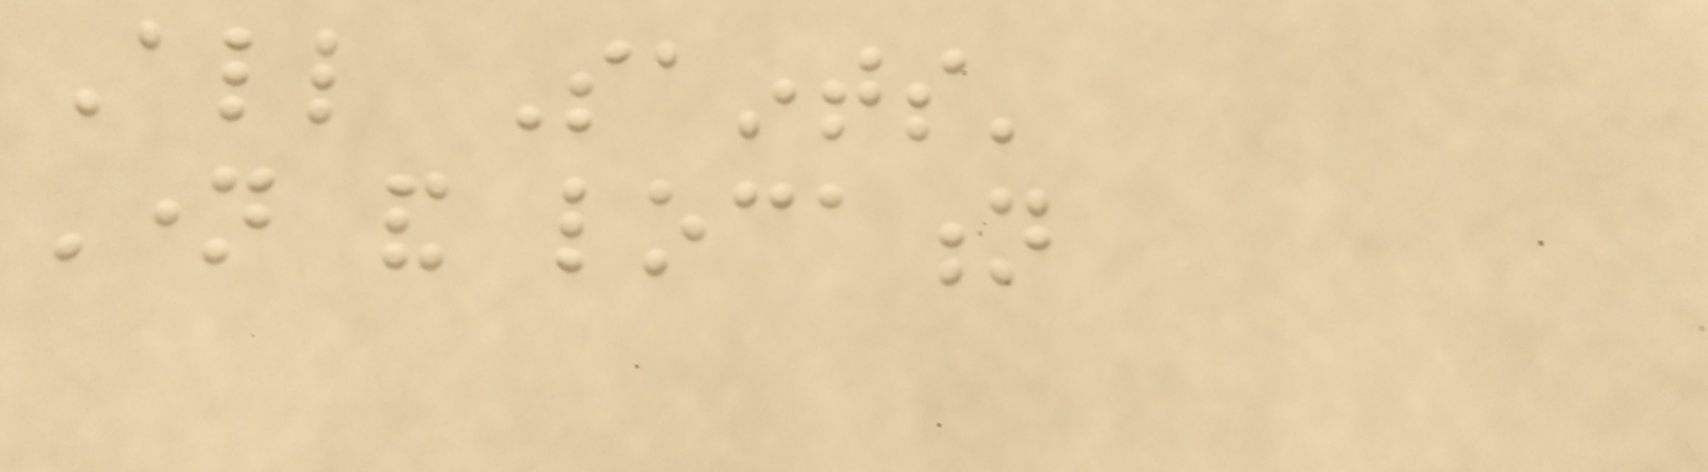All Saints'
Name and location
